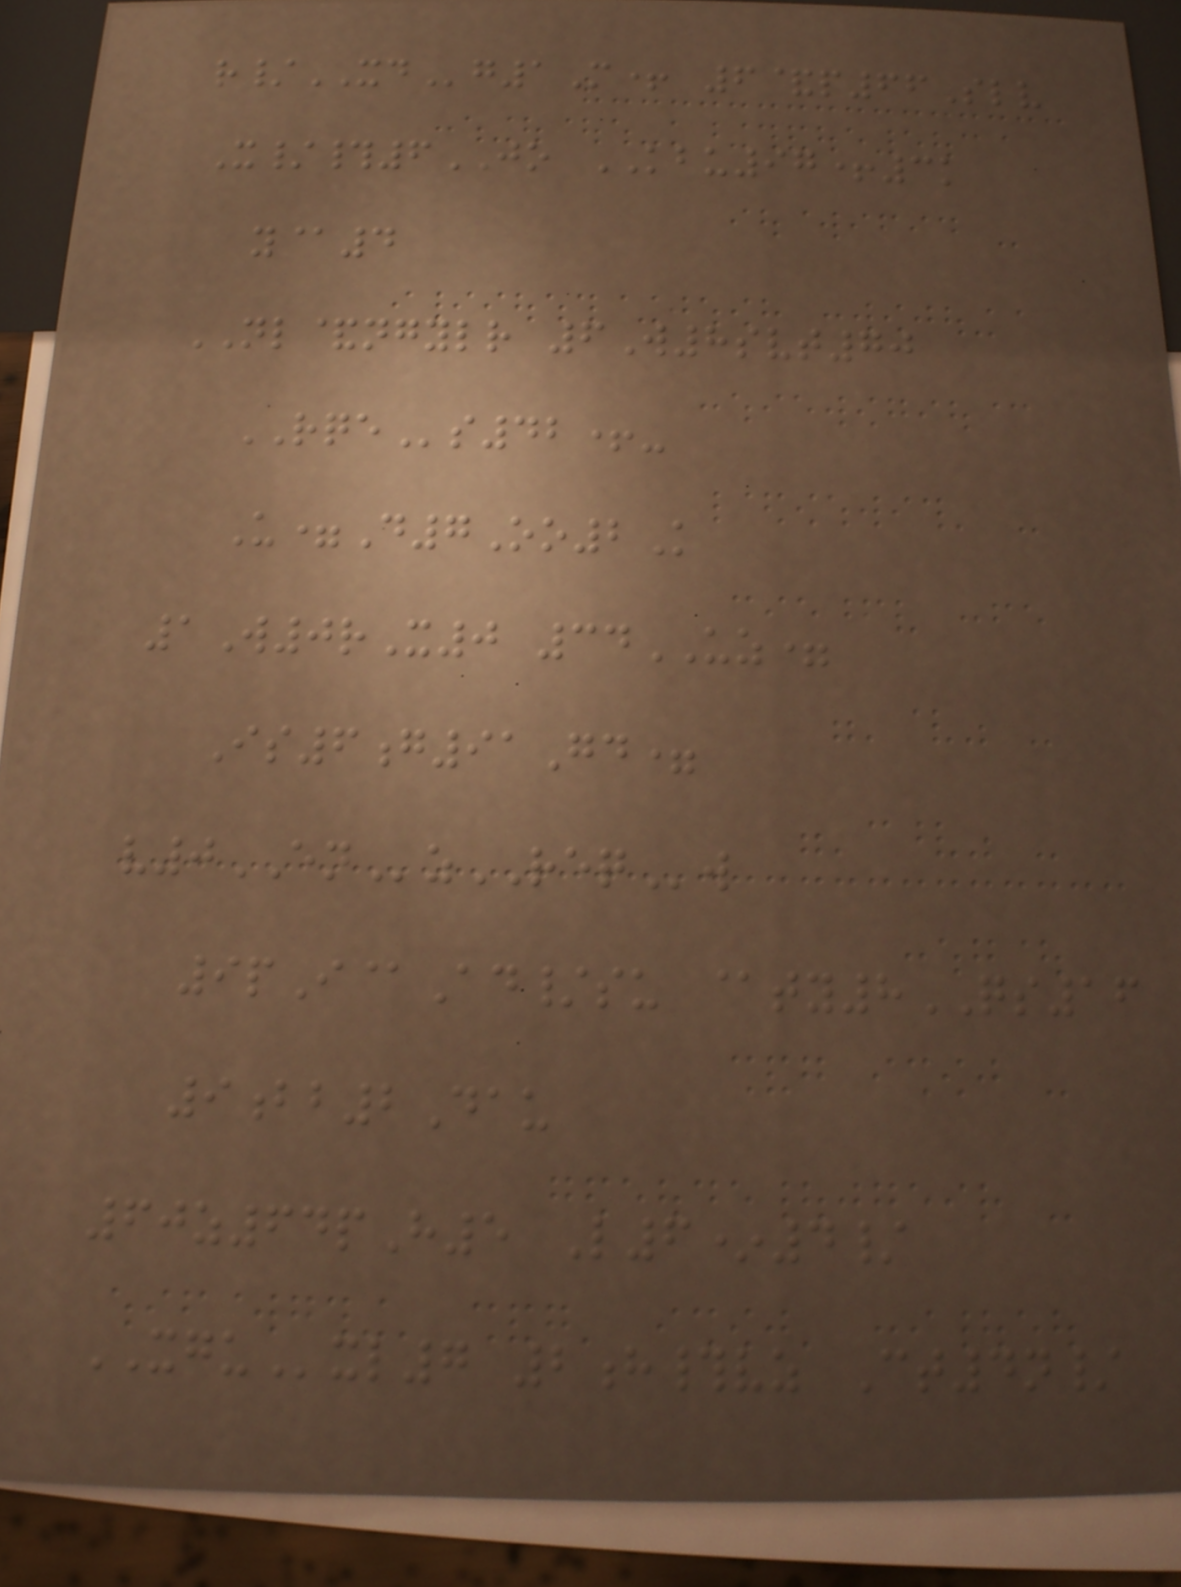r/XDg1M+ 6&p66Slv
X/#6JO KBU97+3k
y@4
NL&ngylr 6W8svt70
RQEs42+-
U=D7Oo2K
1W0rX0 34UZ=
Is6g91Gd=
v0ENzREQw
9pI@Ad/su @ty8QS16
9bb2Dau
60z64pH5 L6*4/
XGUxl7 2h#vz Ct4n/
